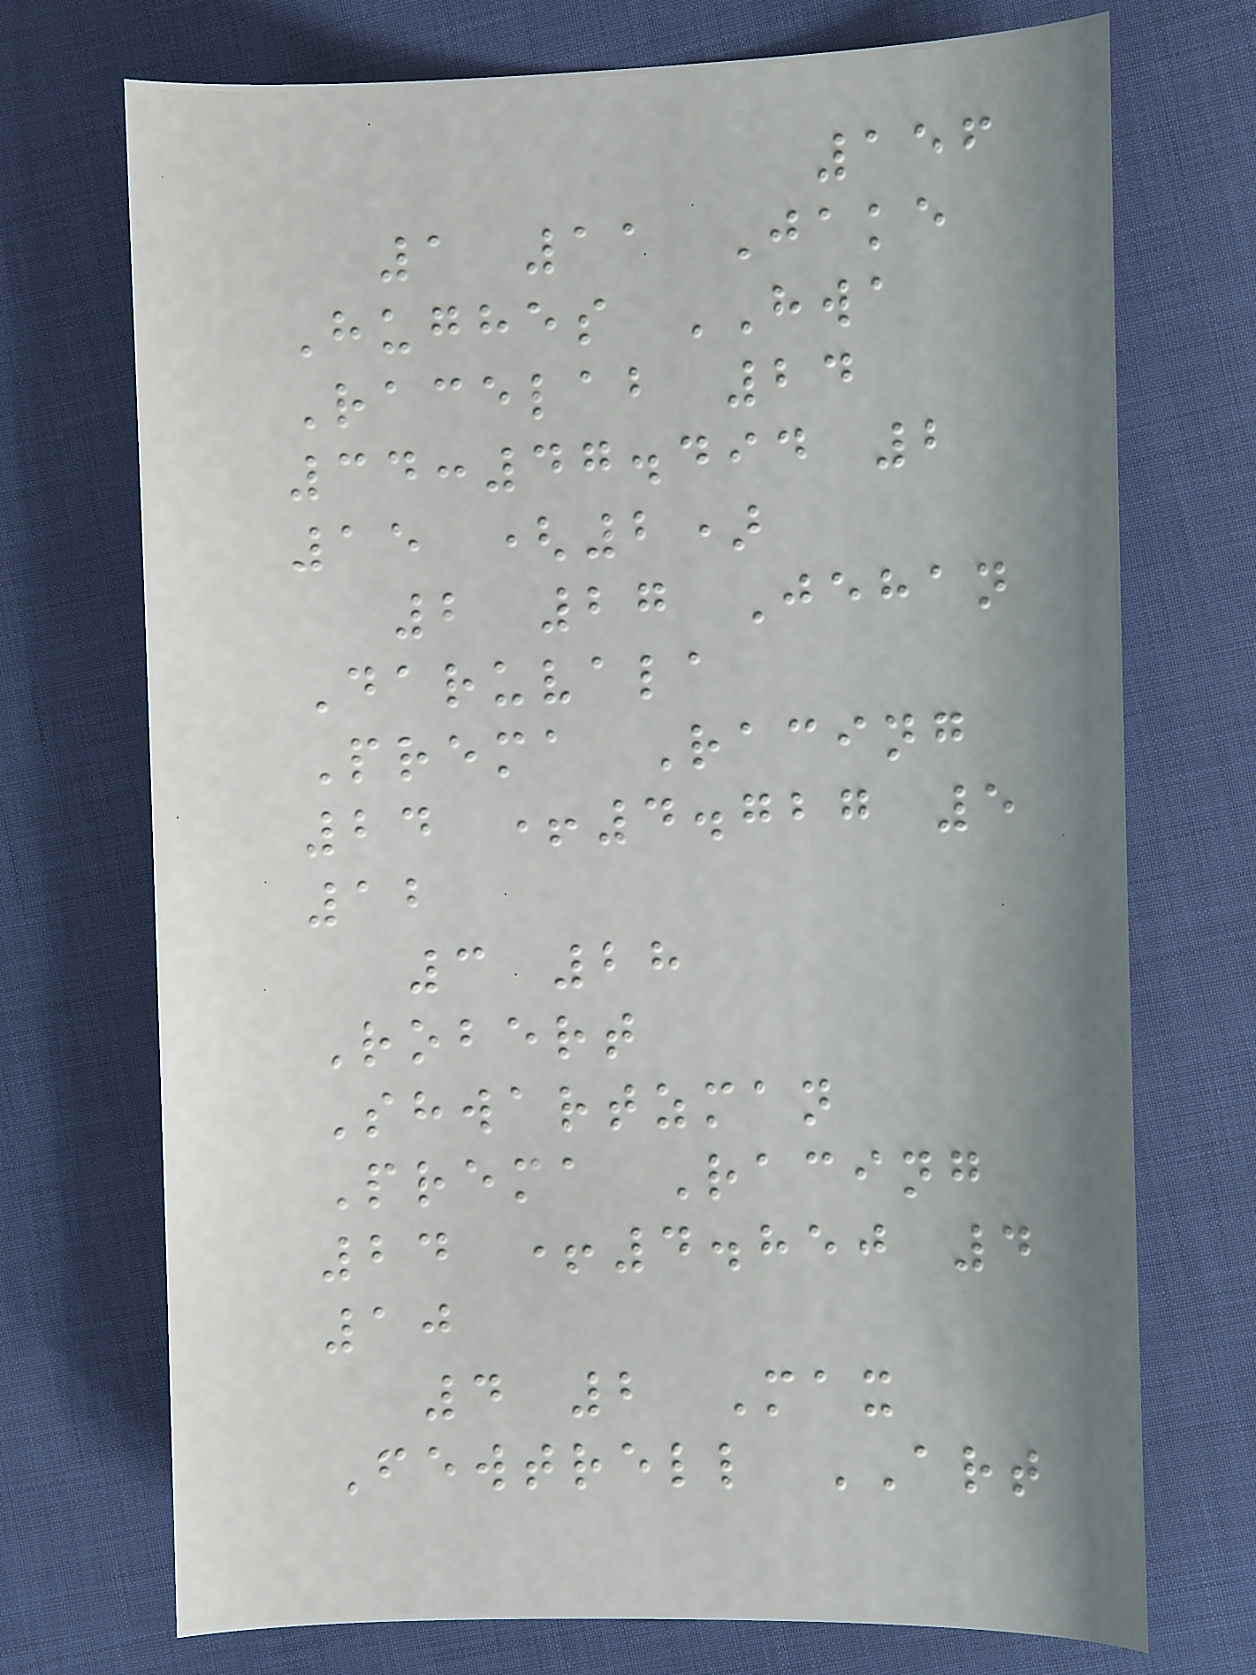156
1 11 Jake
Hughes HWA
Racelab 24
34:47.494 2
15 (2)
2 27 Jehan
Daruvala
Prema Racing
24 +4.727 5
12
3 28
Robert
Shwartzman
Prema Racing
24 +4.850 4
10
4 2 Max
Fewtrell ART
